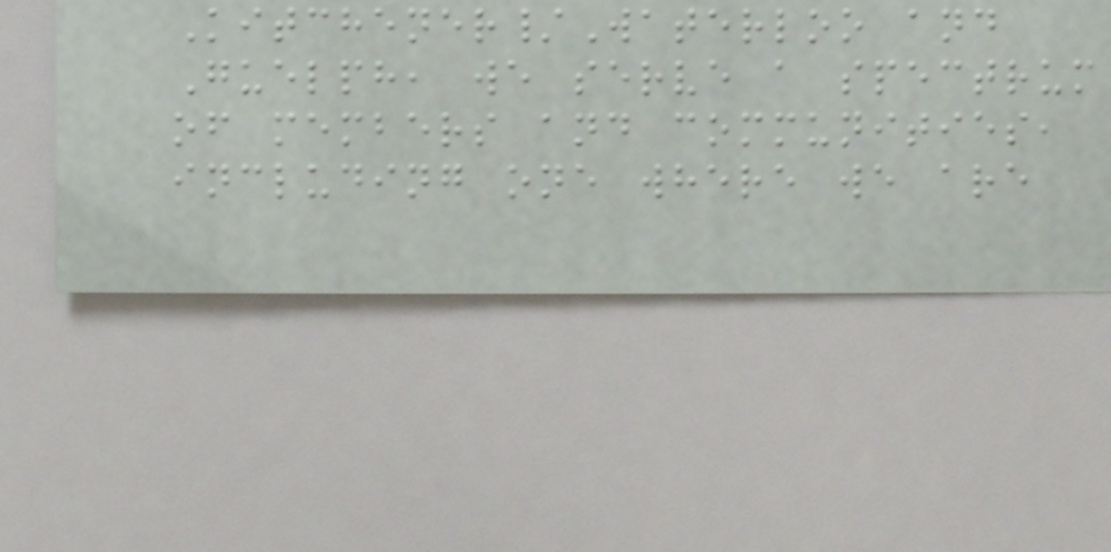Kitchener/Waterloo and
Guelph, we serve a spectrum
of members and communities,
including one where we are
